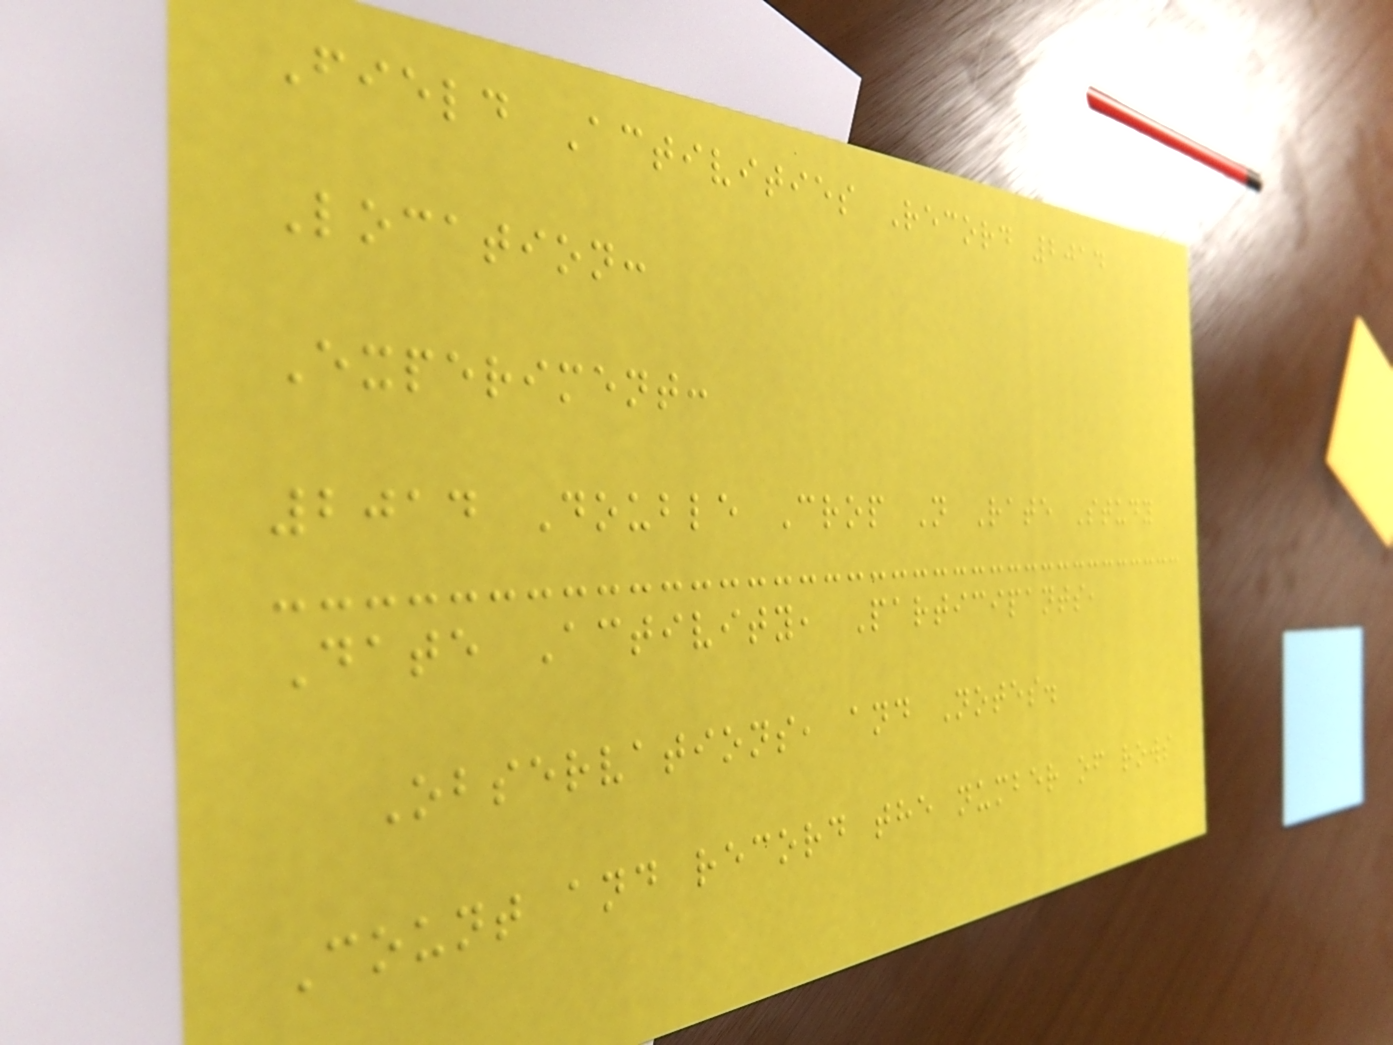Field Activities Record 2014
Location:
Experiment:
2014 Double Crop N Rate Study
Date Activity, Participants,
Observations, and Notes.
Count and record the number of rows
